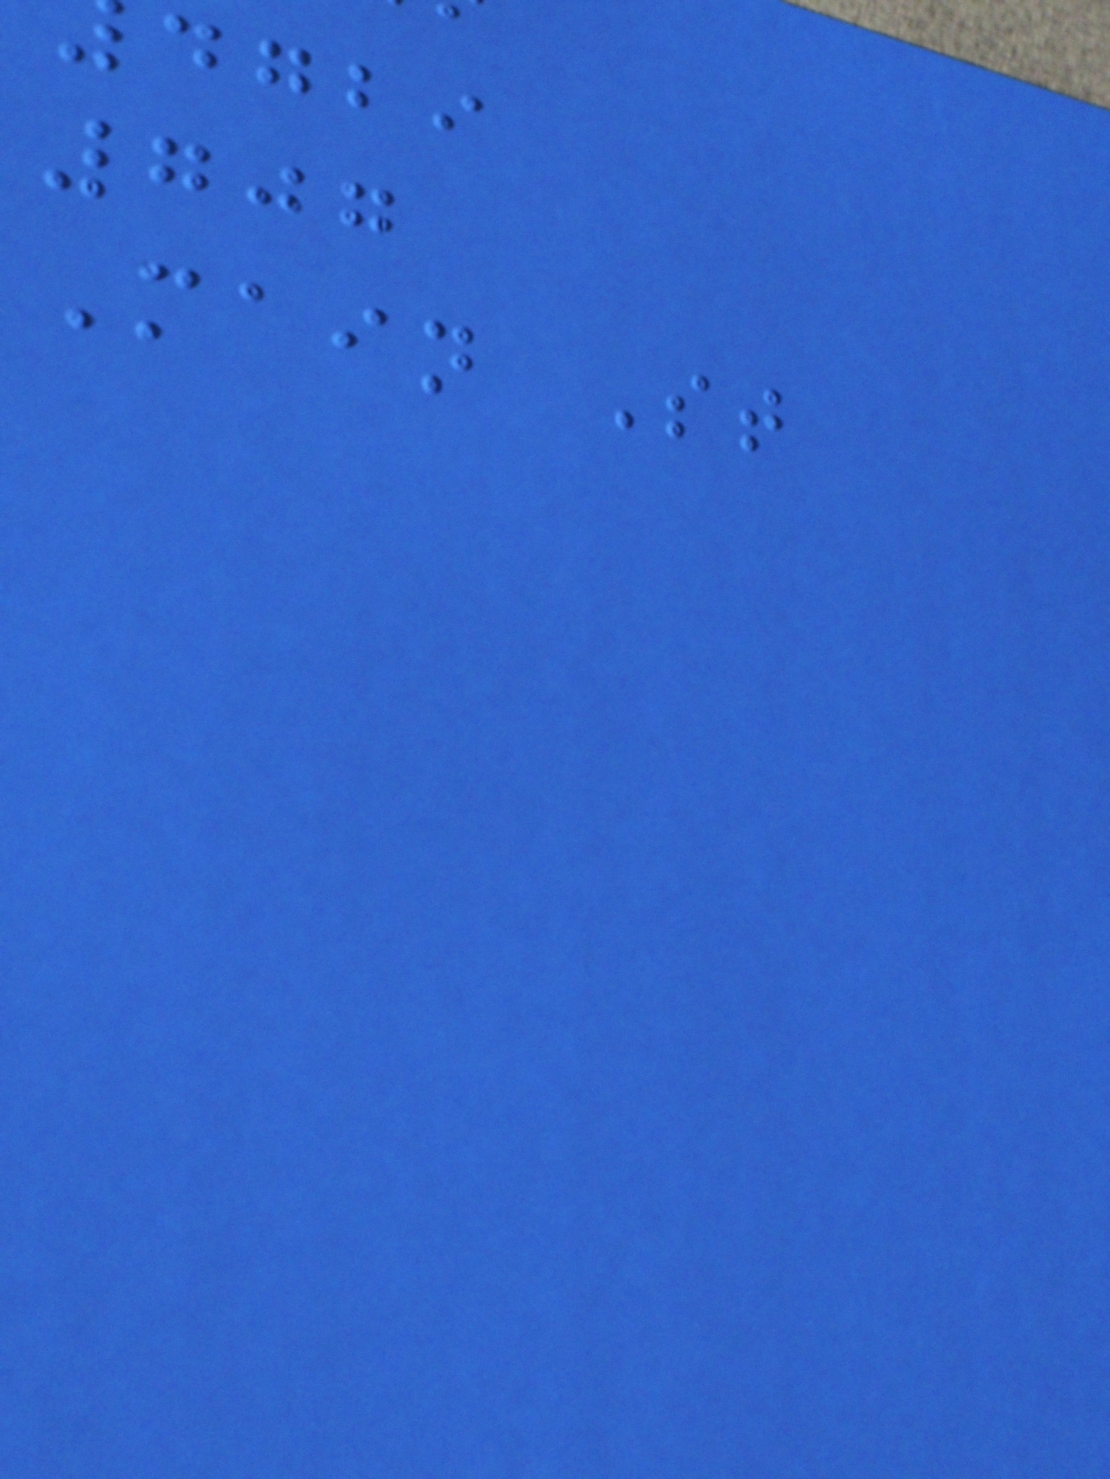dgbi
707
Main St
